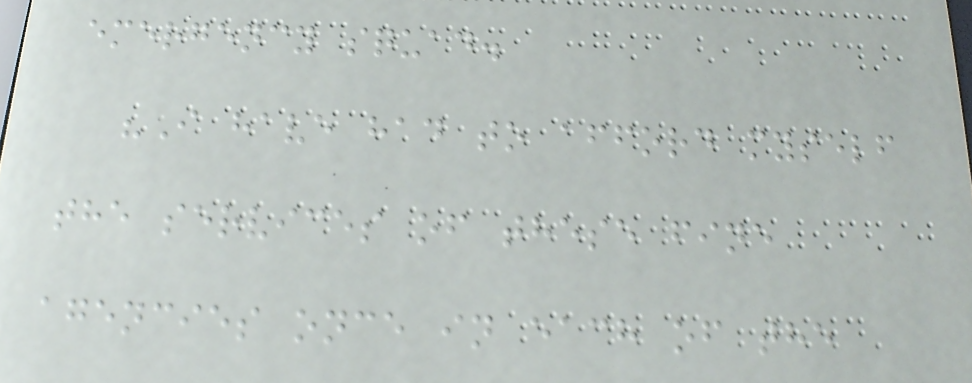emergency squad.
"I have had to afford myself
the services of these fine
agencies once in each of the
